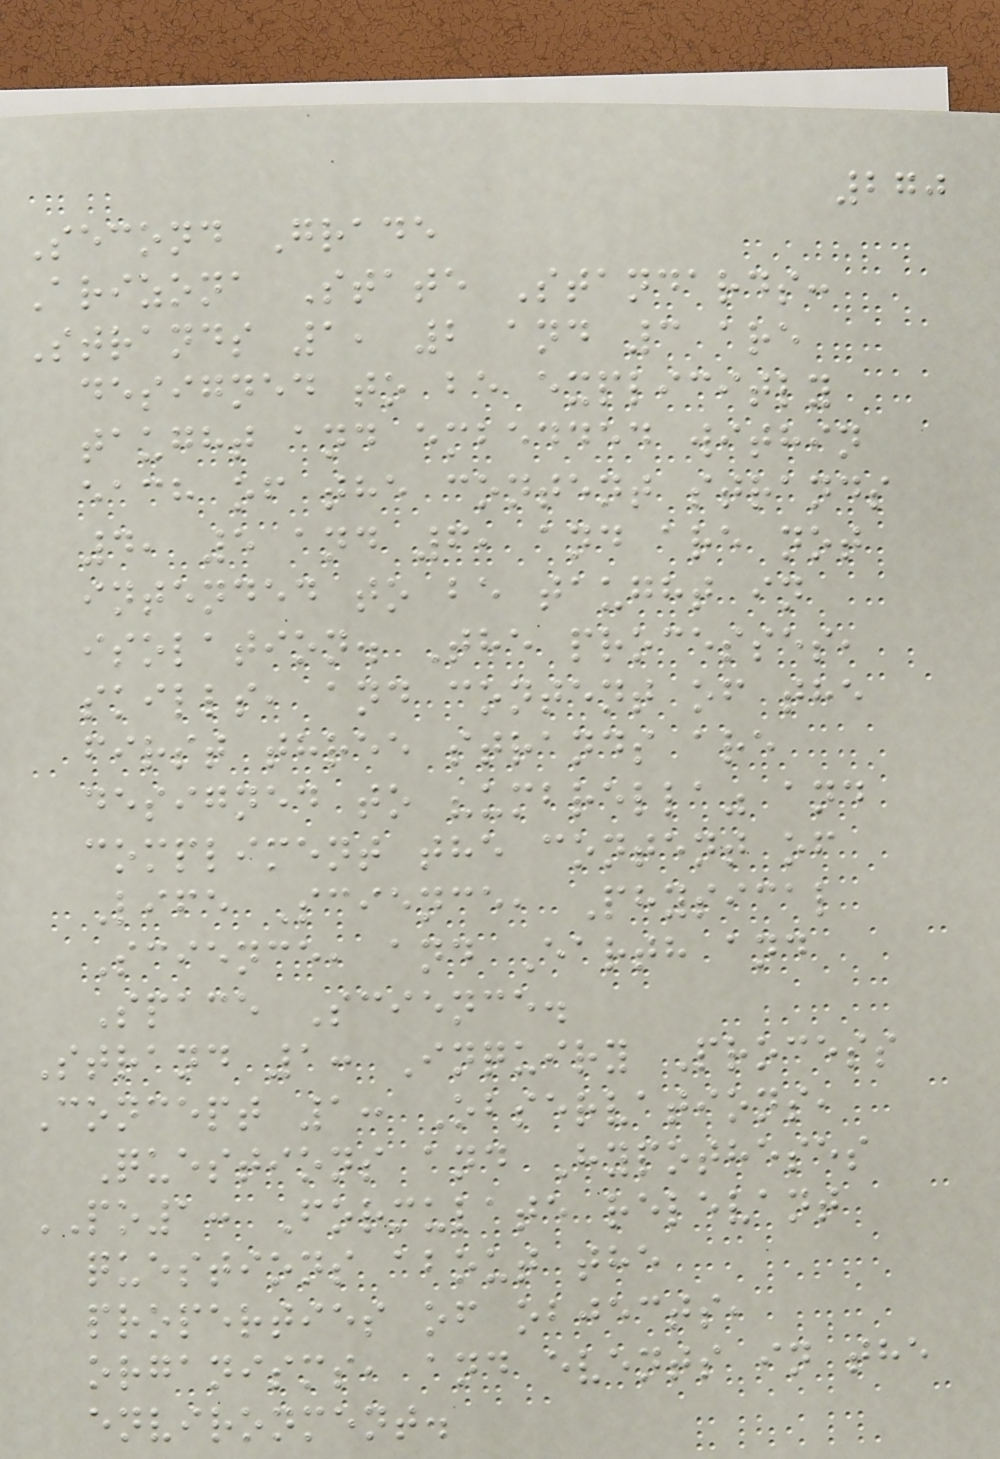270
Second Grade
Arizona State Standards:
Strands 1, 2 and 3 are
designed to be explicitly
taught and embedded within
each of the content strands
4, 5 and 6, and are not
intended to be taught in
isolation. The processes,
skills, and content of the
first three strands are
designed to "umbrella" and
compliment the content of
Life Science, Physical
Science, and Earth and
Space Science.
Strand 1: Inquiry Process
Concept 1: Observations,
Questions and Hypotheses
PO1: Formulate relevant
questions about the
properties of objects,
organisms, and events in the
environment.
